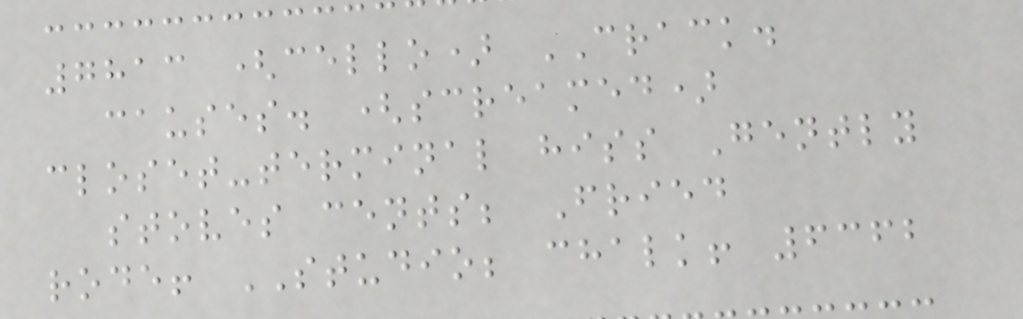7813 (cello) CRACK.
causes. (screamed)
closet-terminal hiss Gently
stoves cents; Fried
rode! STUDIO; chalk! 6362
